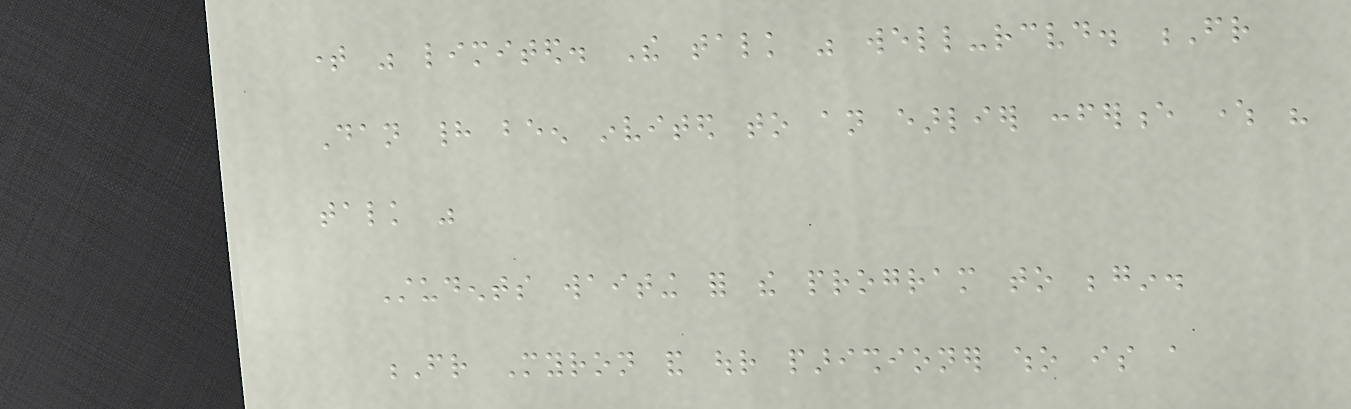time was limited. The talk was well-received. Fr
Dan had been invited to an earlier conference where his
talk was
Students waiting for the program to begin.
Fr Myron and our parishioner who is a
